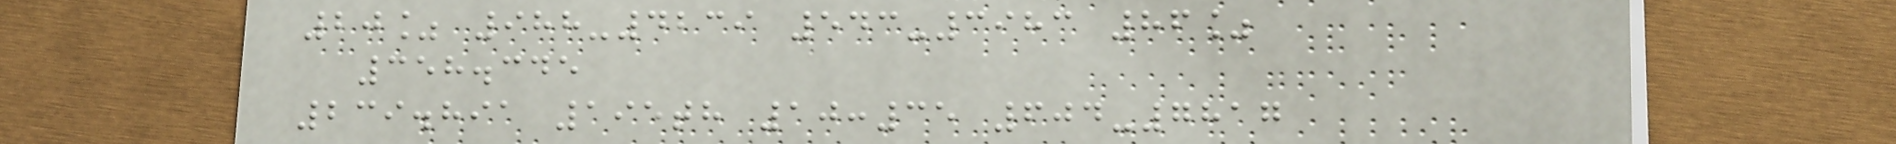20% 988-4239 543-3983 86%
358.345
239.891 195th 10:35 604-7817
